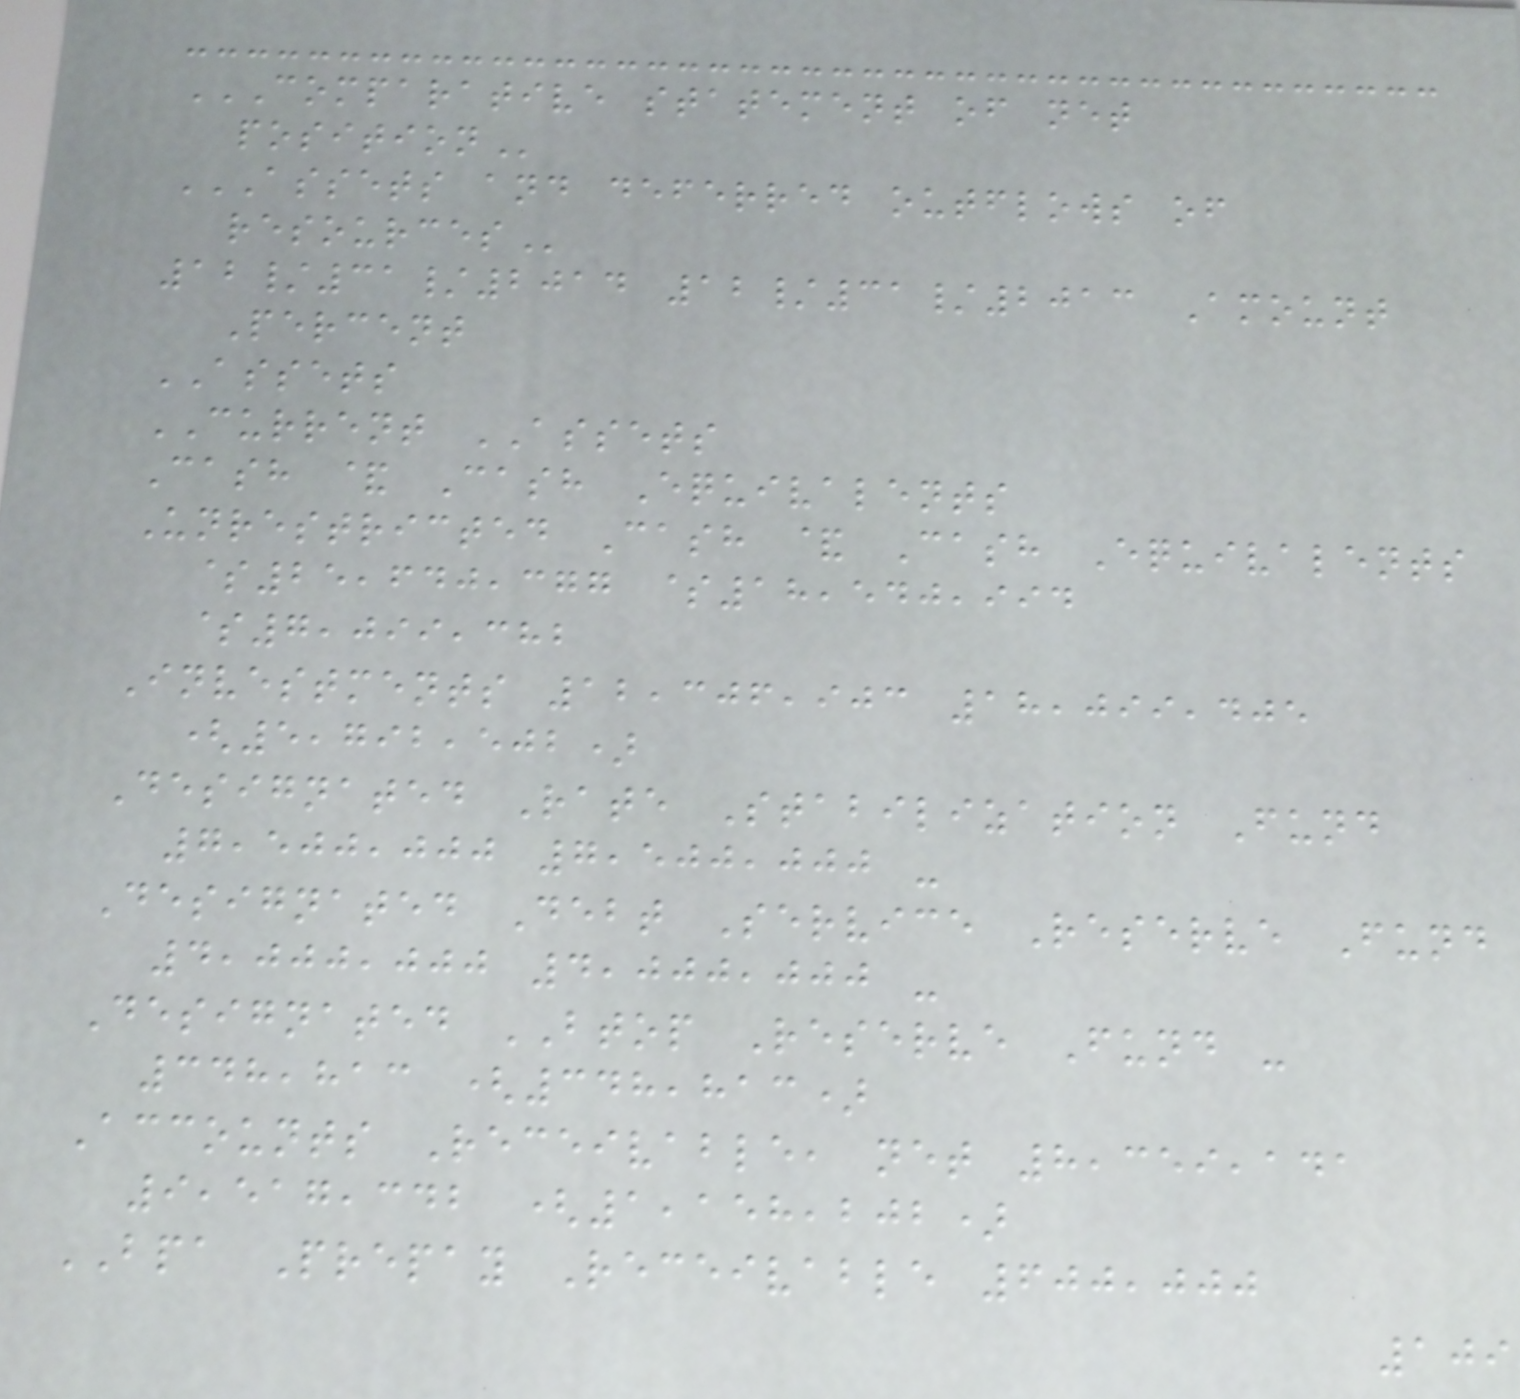COMPARATIVE STATEMENT OF NET
POSITION
ASSETS AND DEFERRED OUTFLOWS OF
RESOURCES
12/31/2014 12/31/2013 Amount
Percent
ASSETS
CURRENT ASSETS
Cash & Cash Equivalents
Unrestricted Cash & Cash Equivalents
$25,640,377 $18,540,994
$7,099,382
Investments 12,306,903 18,099,405
(5,792,502)
Designated Rate Stabilization Fund
7,500,000 7,500,000 -
Designated Debt Service Reserve Fund
4,000,000 4,000,000 -
Designated BTOP Reserve Fund -
348,813 (348,813)
Accounts Receivable, net 8,359,141
9,517,342 (1,158,202)
BPA Prepay Receivable 600,000
109
